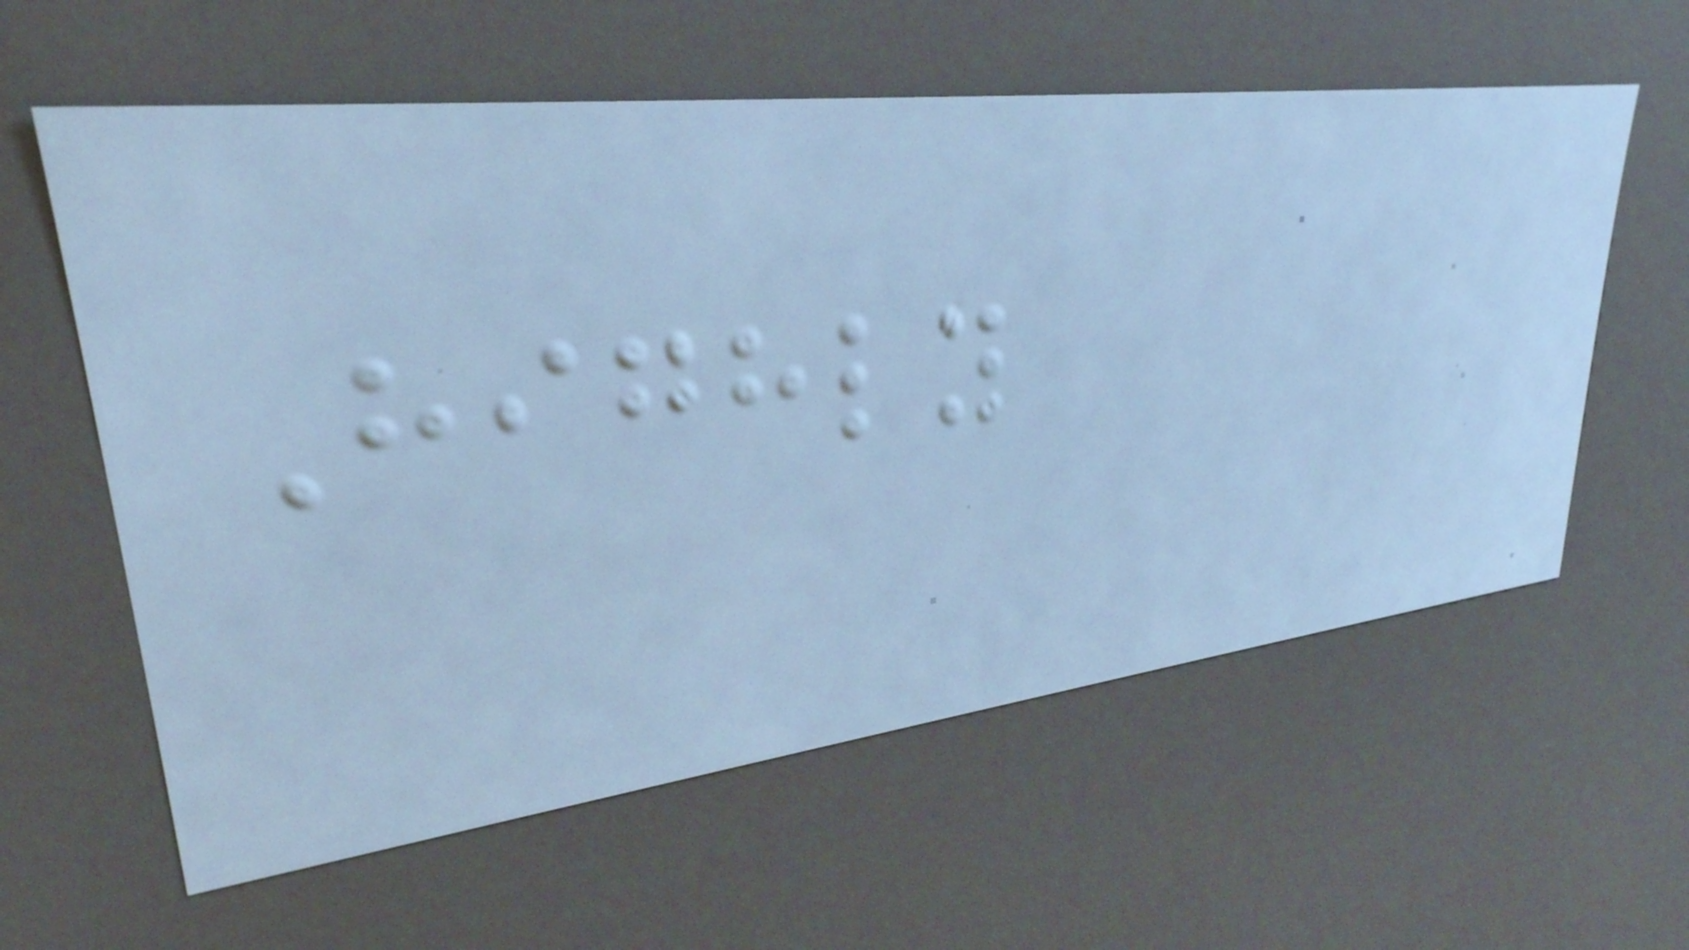Highly
